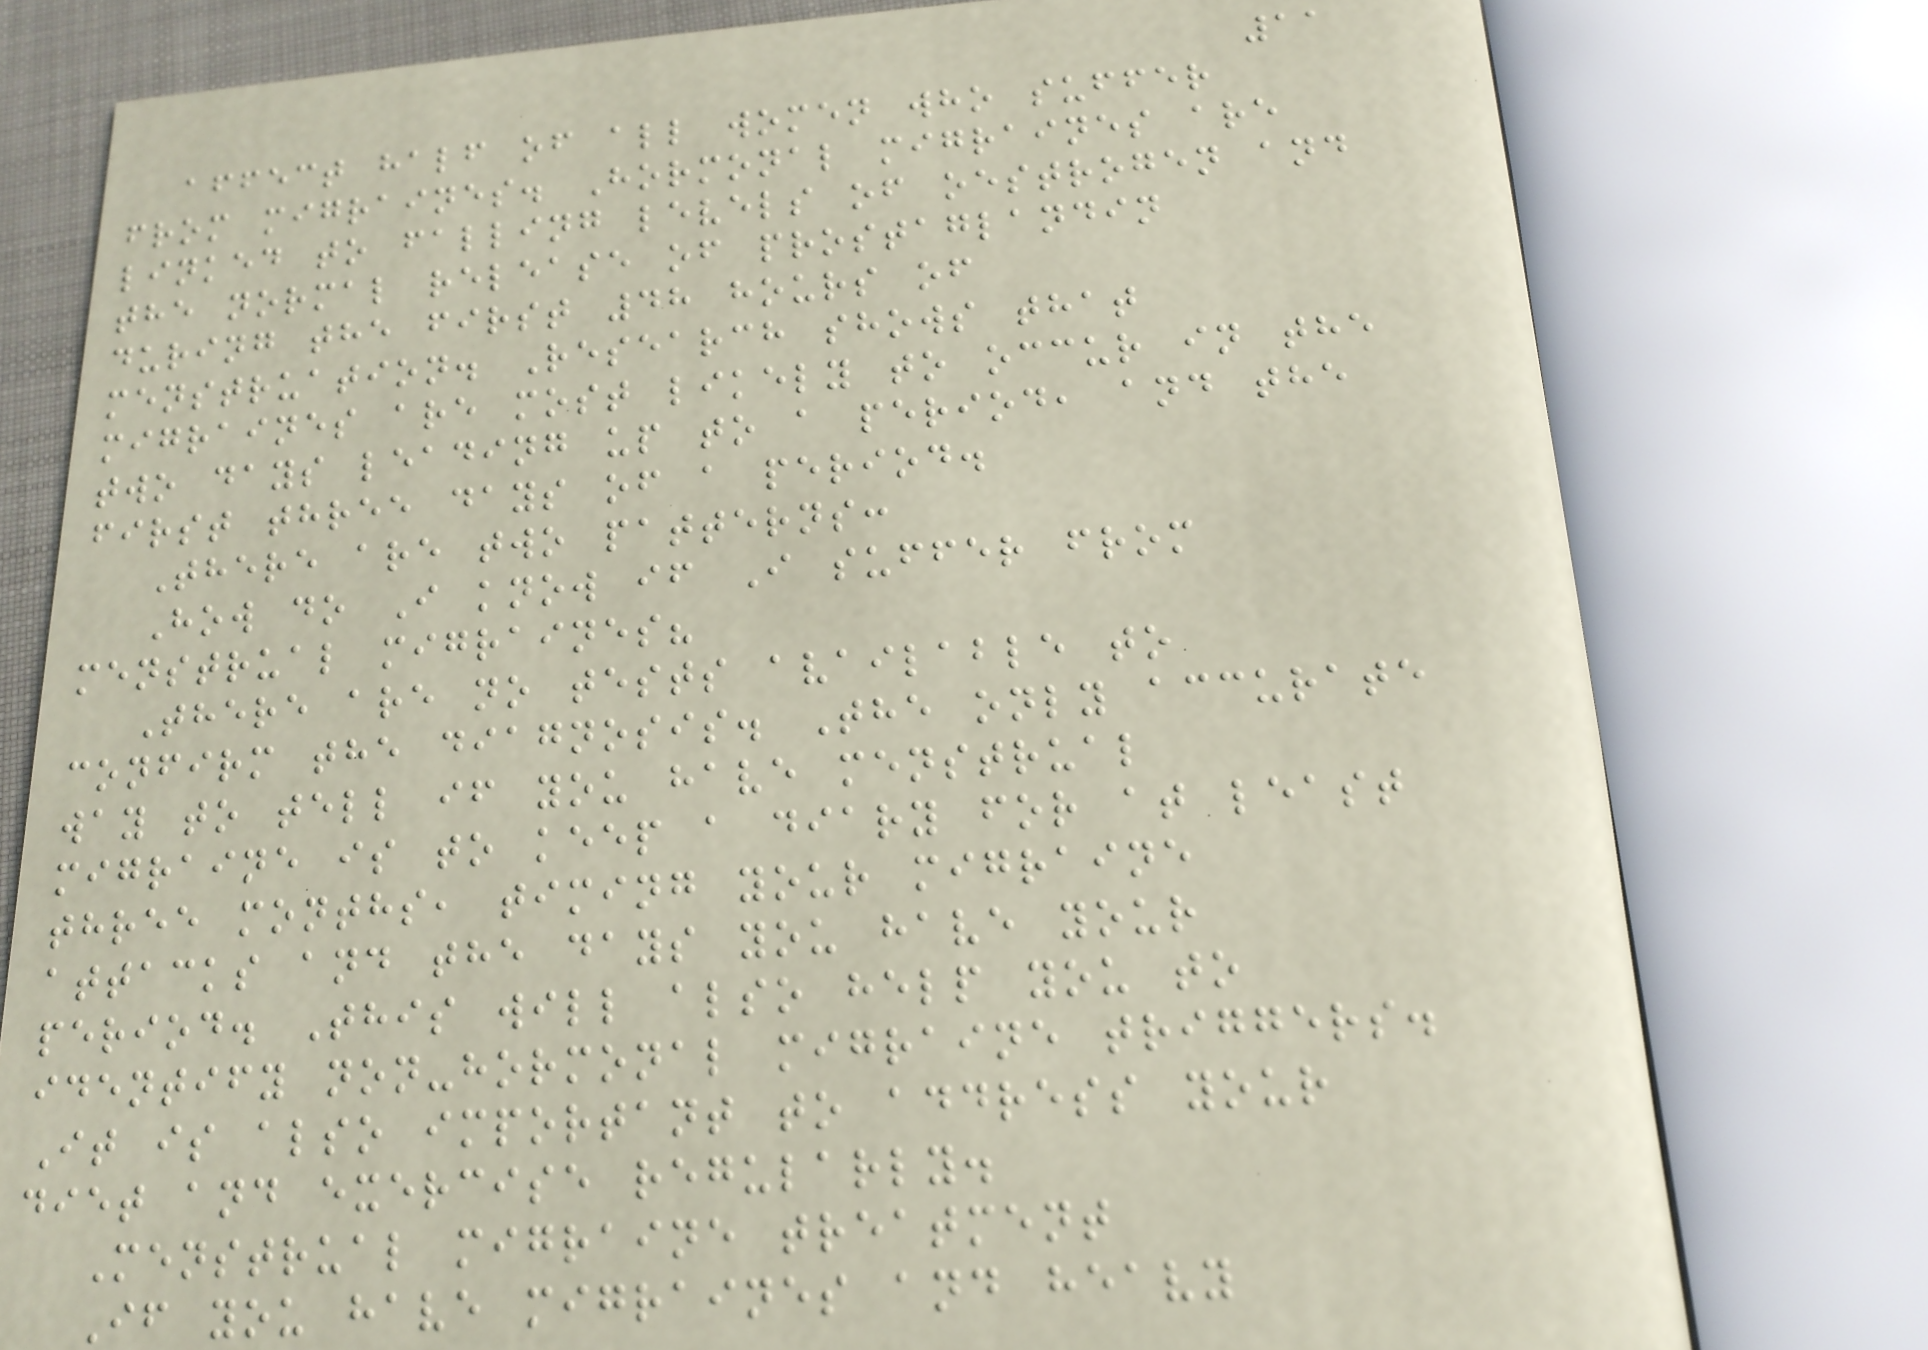11
affect half of all women who suffer
from migraines. Hormonal migraines are
linked to falling levels of oestrogen and
the normal release of prostaglandin
during the first 48 hours of
menstruation. Research shows that
migraines are most likely to occur in the
two days leading up to a period, and the
first three days of a period.
There are two patterns:
How do I know if I suffer from
menstrual migraines?
There are no tests available to
confirm the diagnosis. The only accurate
way to tell if you have menstrual
migraine is to keep a diary for at least
three months, timing your migraine
attacks and the days you have your
period. This will also help you to
identify non-hormonal migraine triggers.
It is also important to address your
diet and exercise regularly.
Menstrual migraine treatment
If you have migraines and heavy
